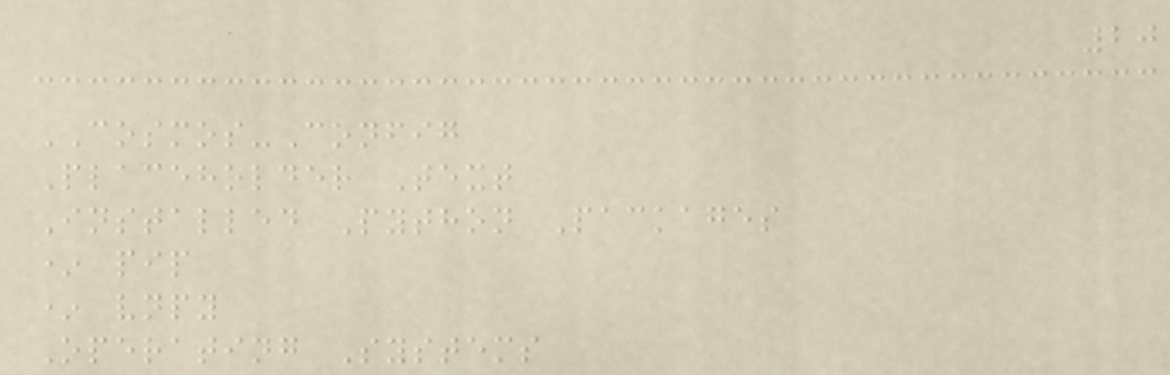20
COSMOS-Config
Placeholder Text
Installed Python Packages
* pip
* vnpy
Operating Systems
